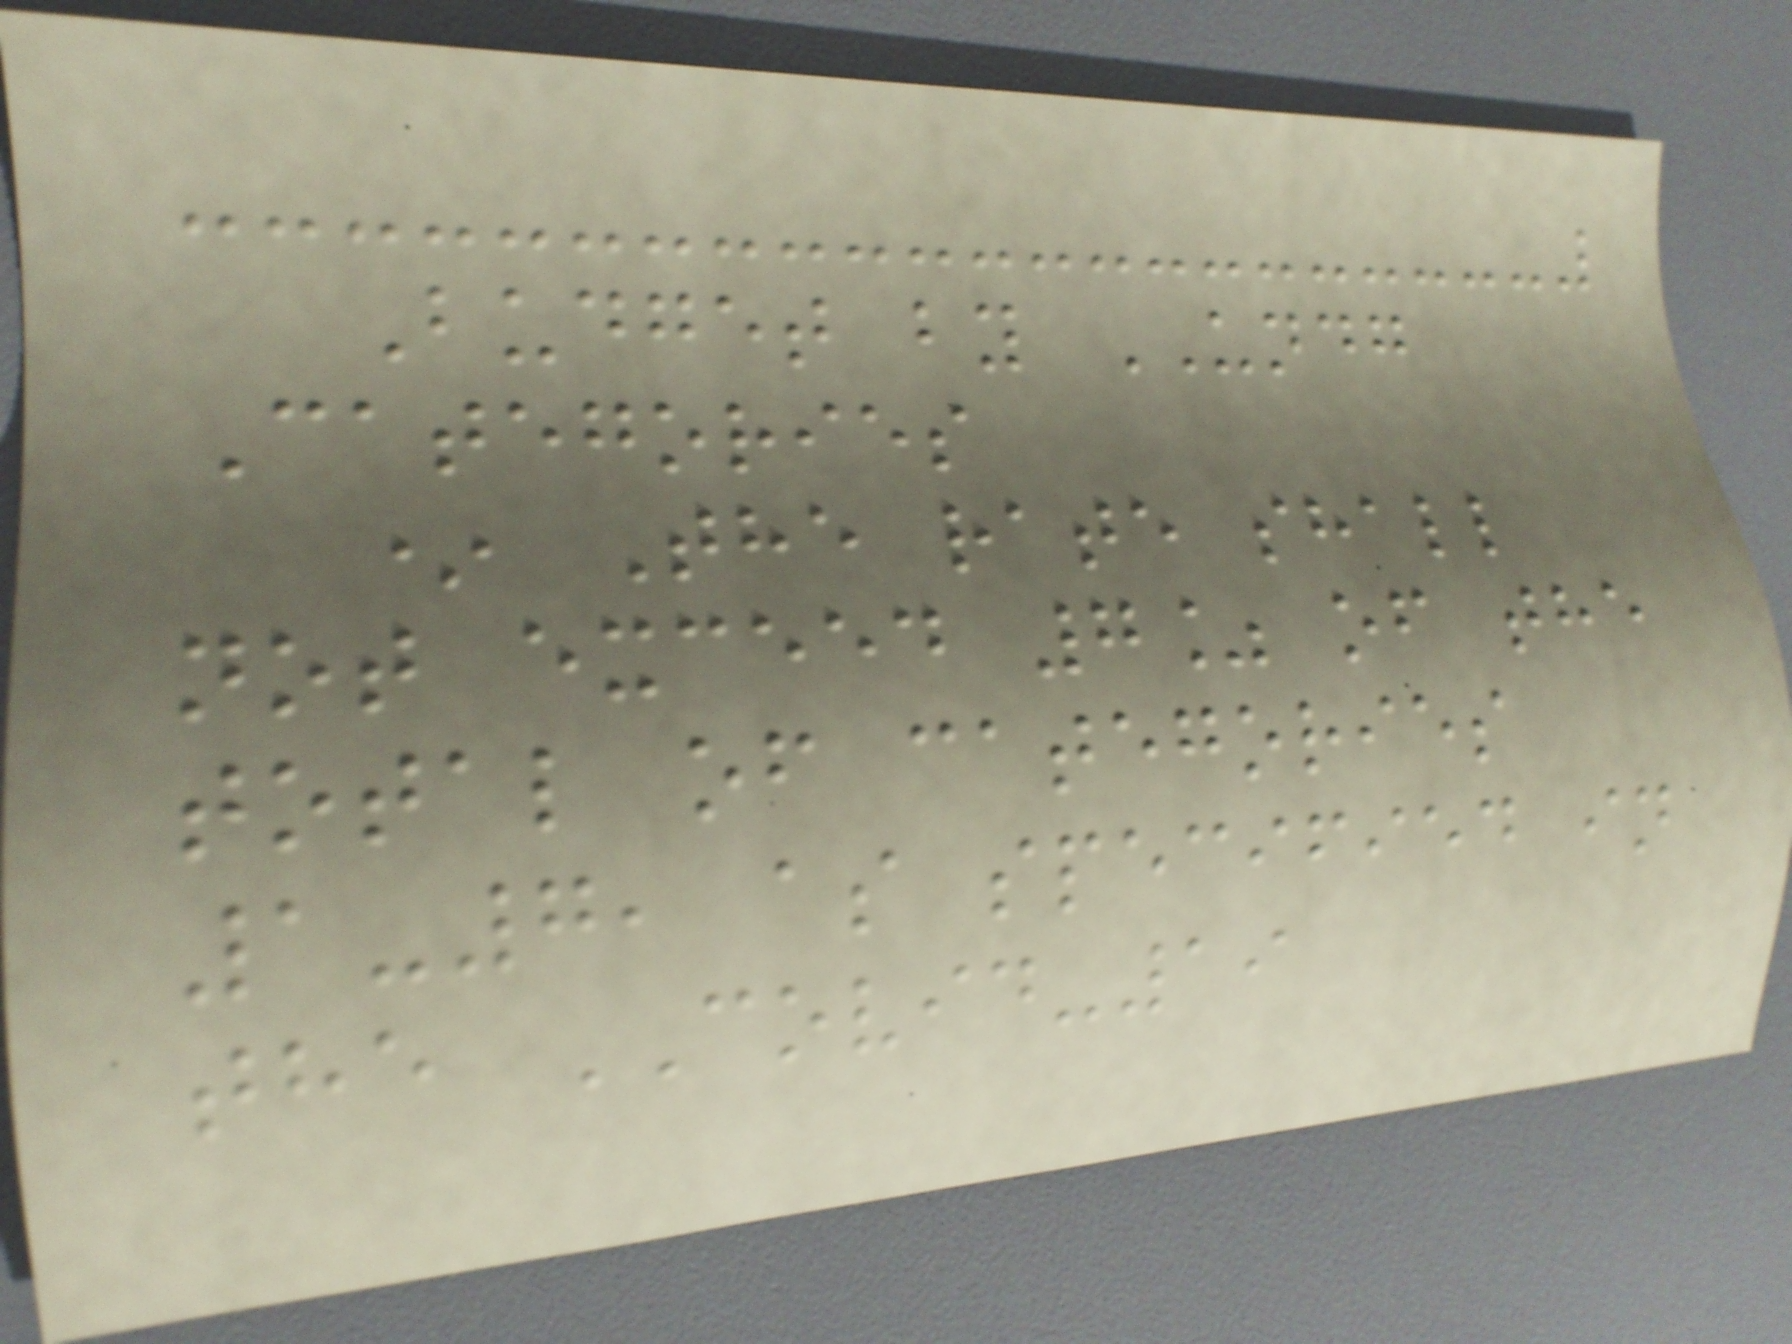Budget by UNDG
Categories
* The rate shall
not exceed 7% of the
total of categories
1-7, as specified in
the COVID-19
